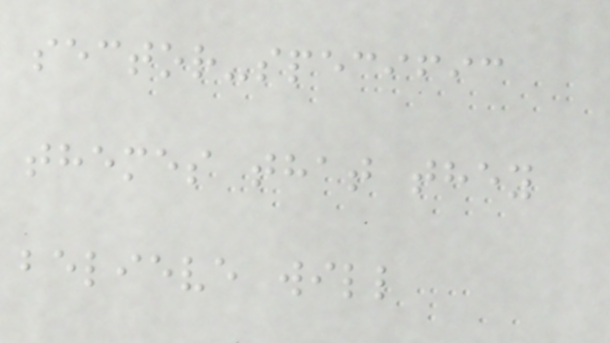sector-specific
themes that they
believe will
